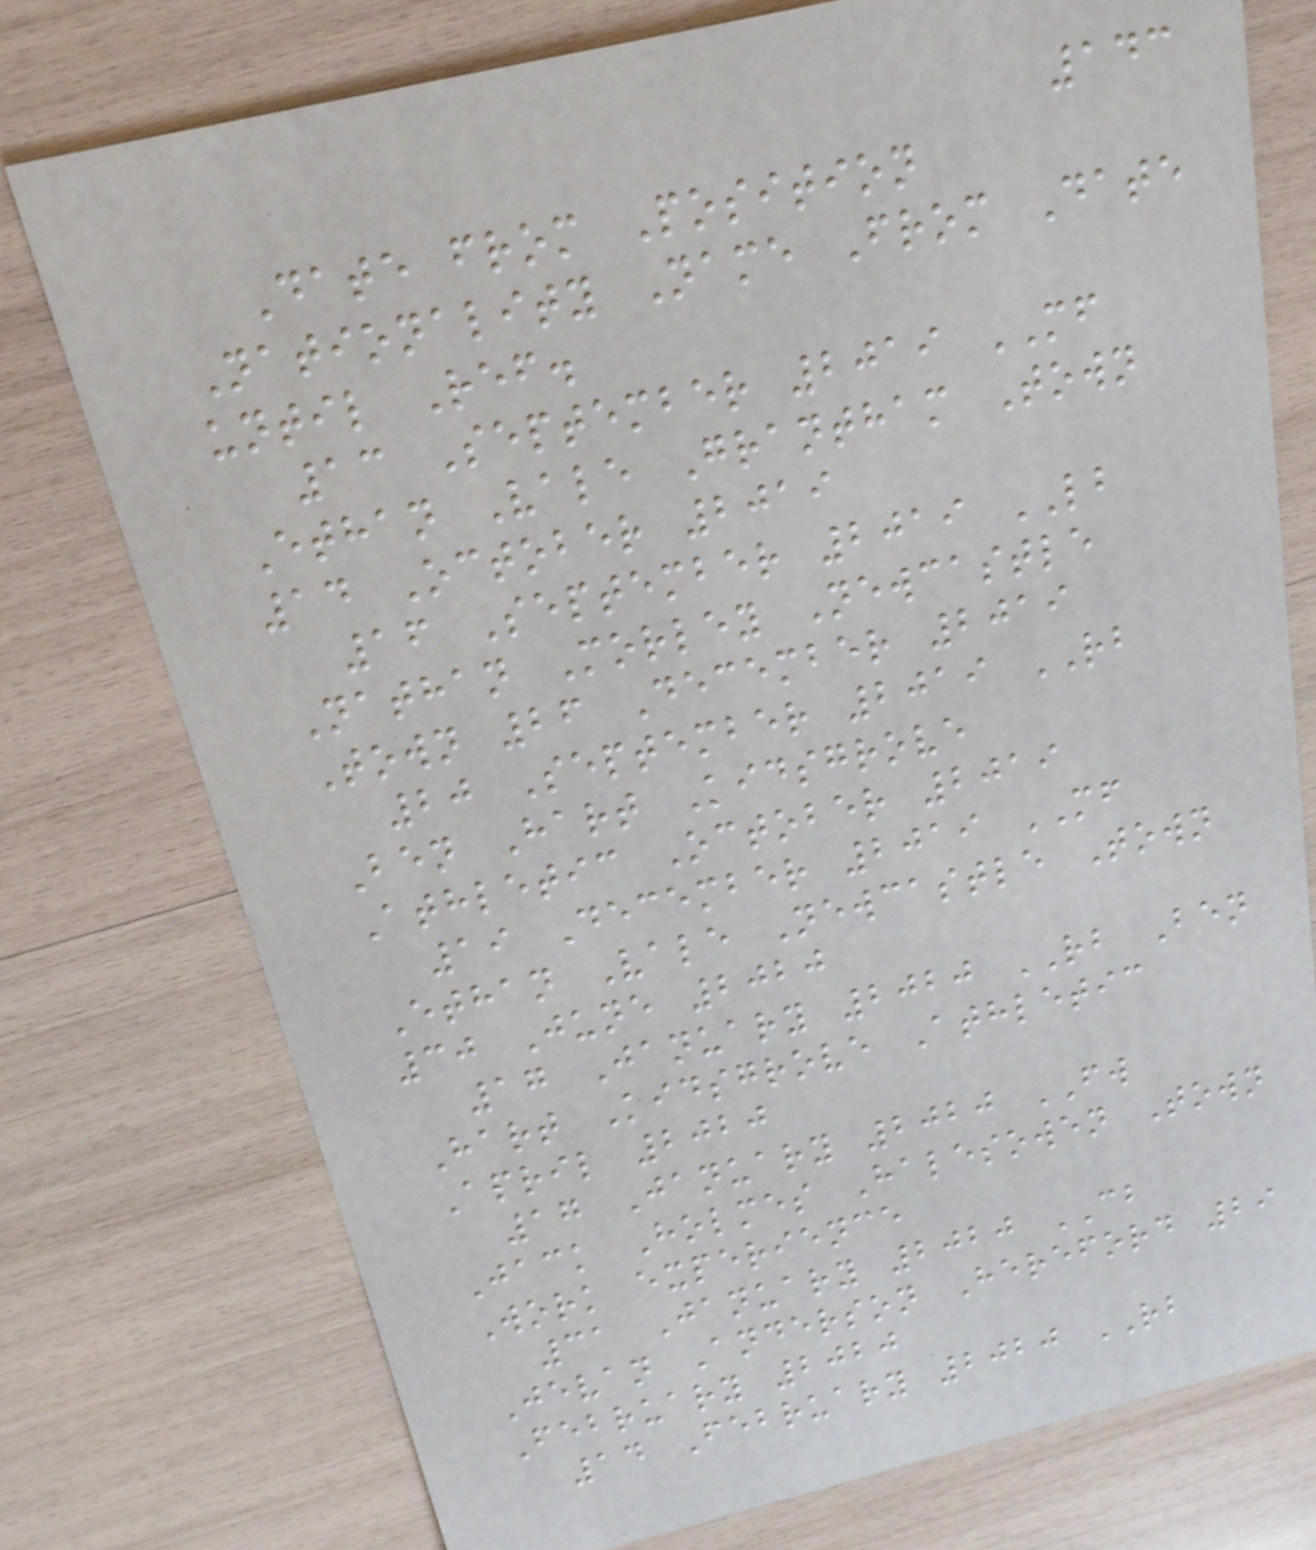143
Date from Position
Nationality Name From Date
until Ref.
13 September 2019 MF
Ethan Vale Grantham Town
14 October 2019
16 September 2019 LB
Nathan Morley Newcastle
Town 26 December 2019
20 September 2019 RB
Ben Hart Kidsgrove
Athletic October 2019
19 December 2019 MF
Ethan Vale Newcastle Town
30 June 2020
17 January 2020 RB Ben
Hart Kidsgrove Athletic
April 2020
17 January 2020 FW
Jack Holmes Halesowen Town
Work experience
31 January 2020 CB
Jevan Anderson Hereford 29
February 2020
14 February 2020 RB
